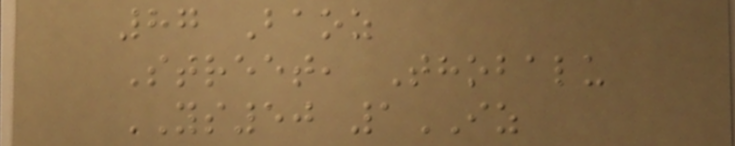87 Baoz
Street, Thobalu
YS50 1IZ
